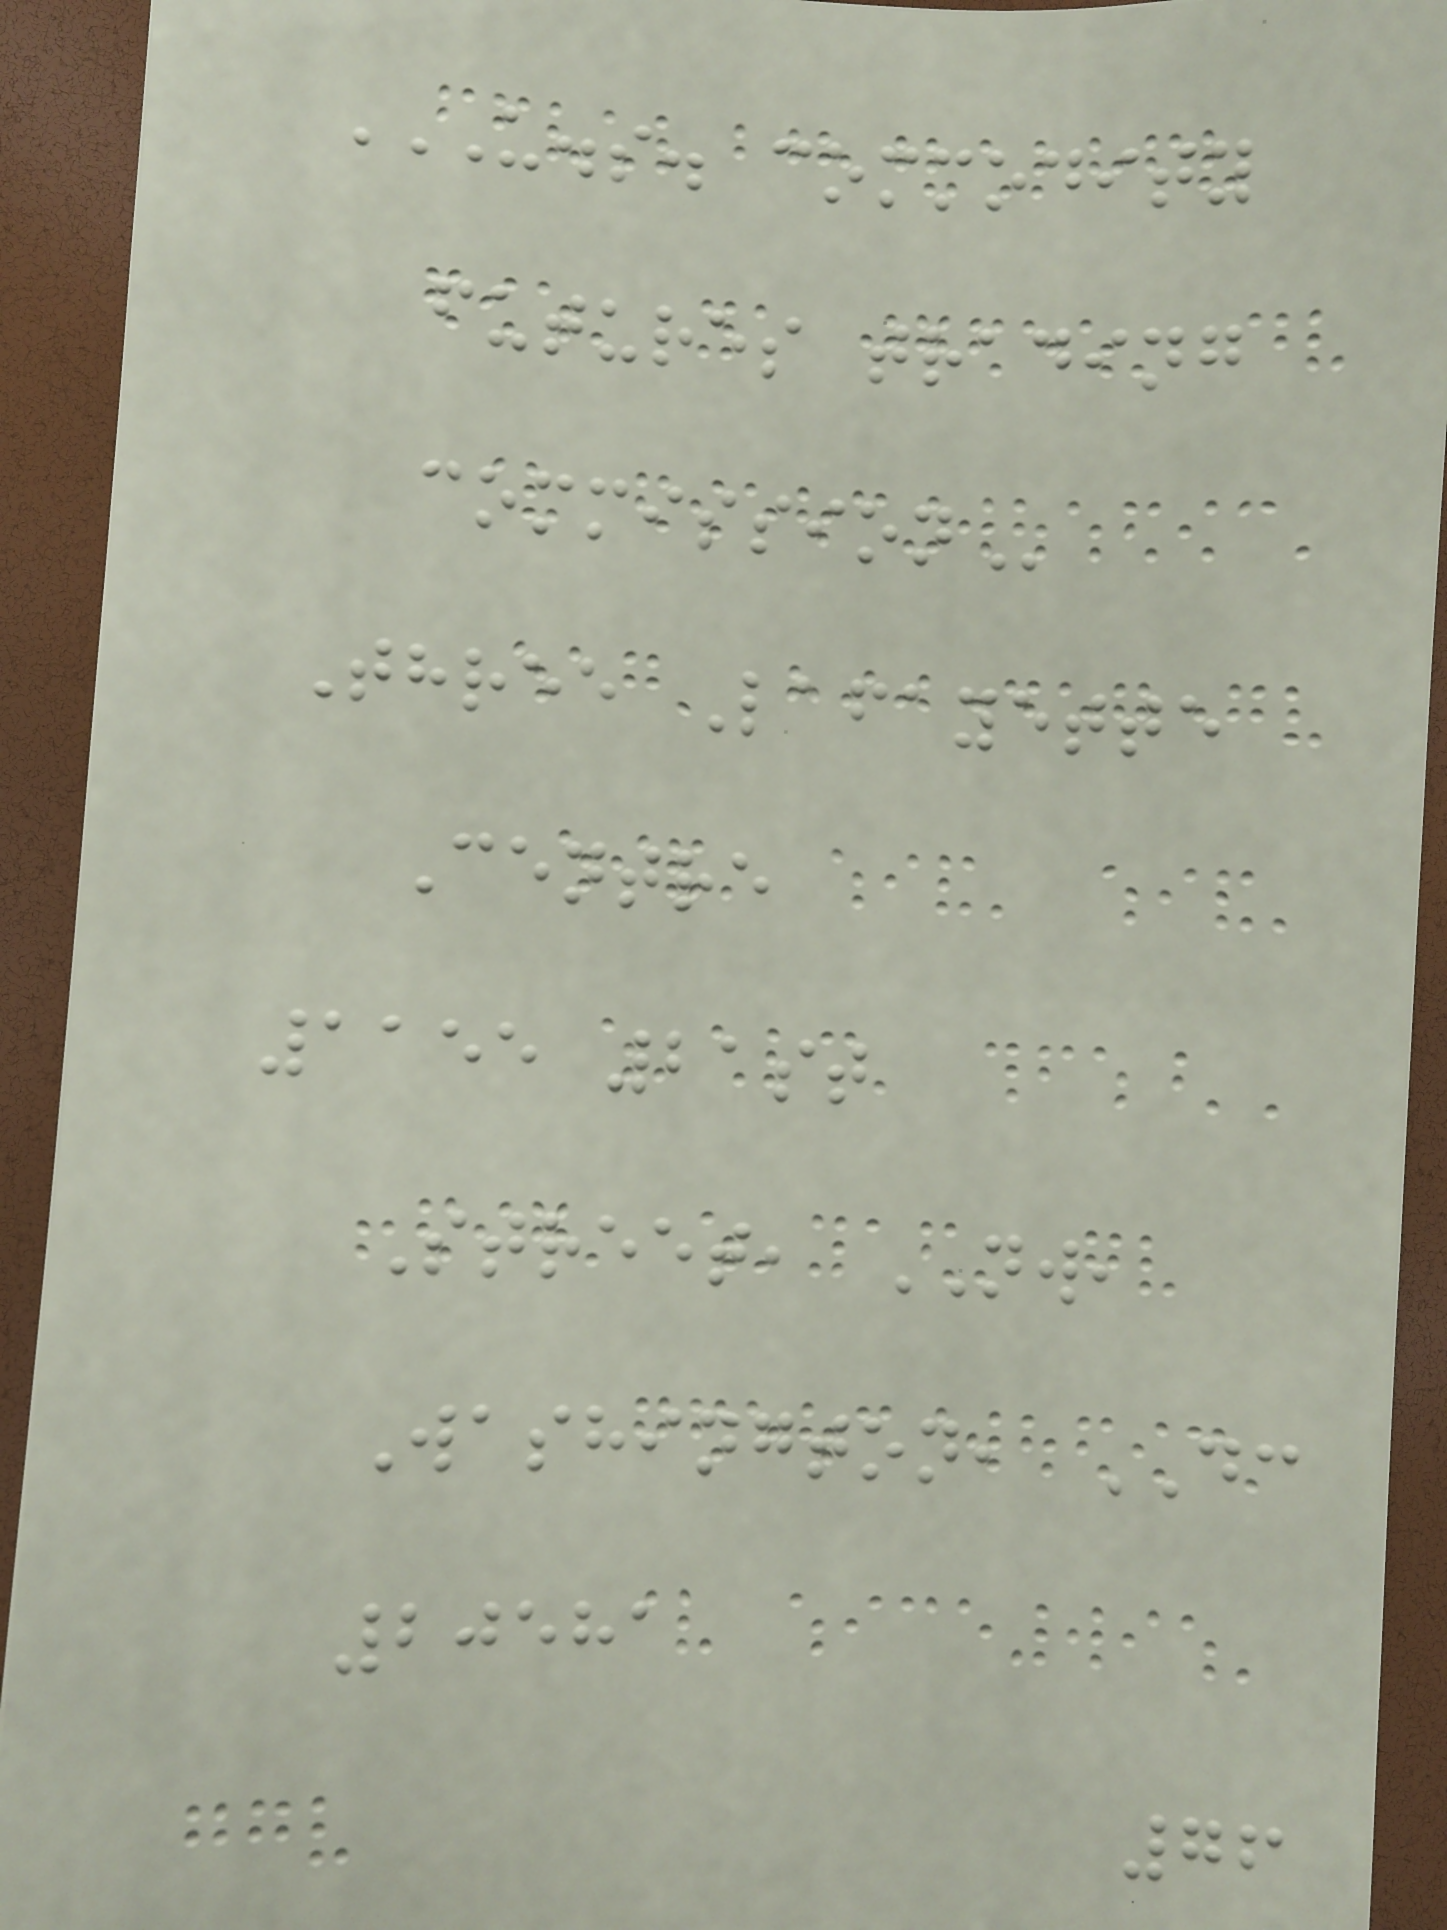U.S. COMMODITY
FUTURES TRADING
COMMISSION
Three Lafayette
Centre
1155 21st
Street, NW,
Washington, DC
20581
76
